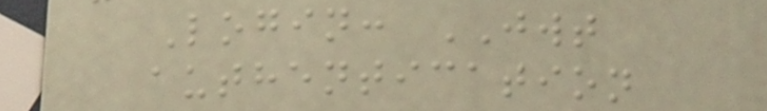Login: JWT
authentication
